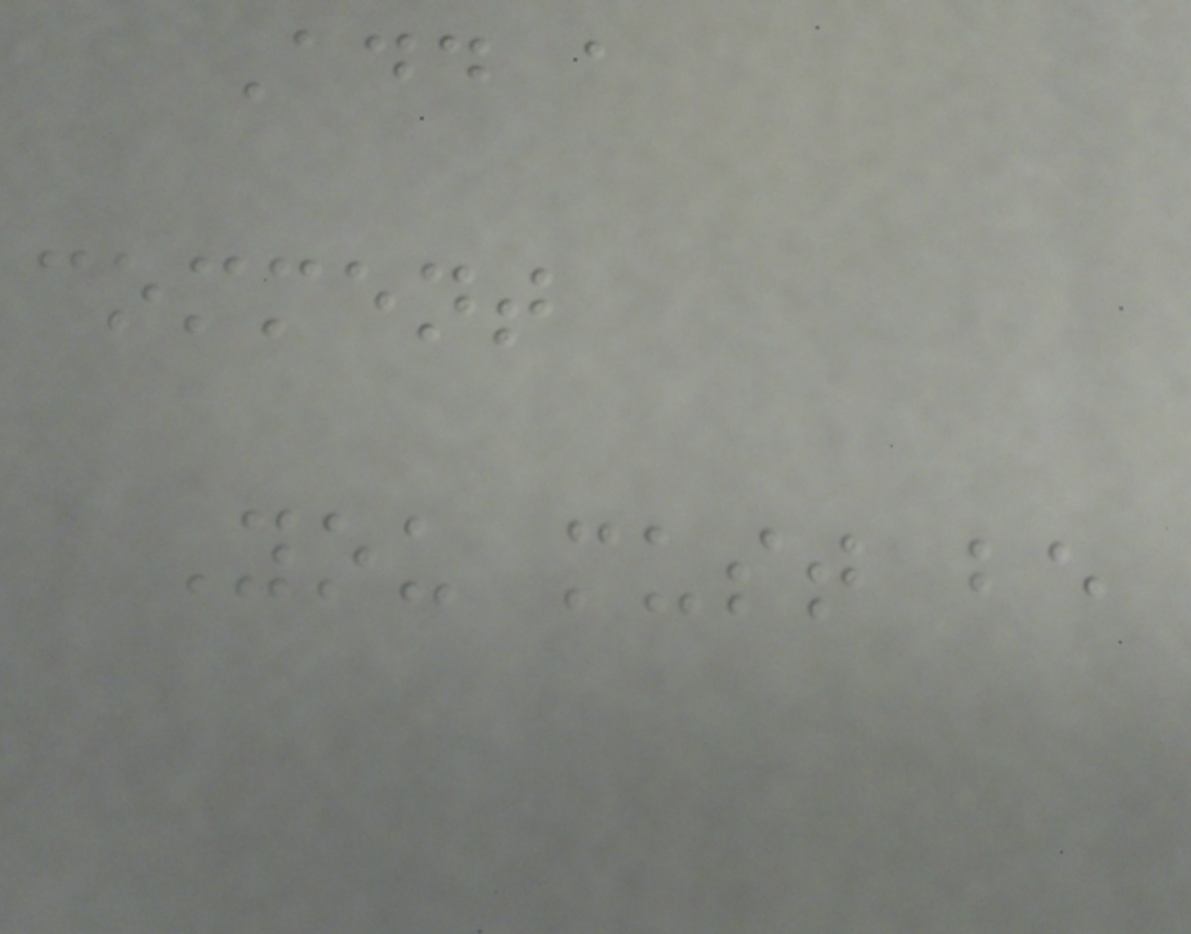Add a
comment
You must be
